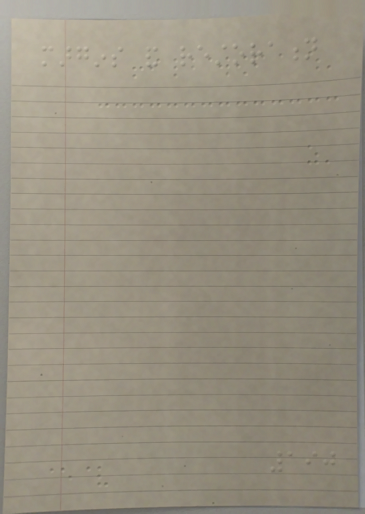margins and restoration
190
